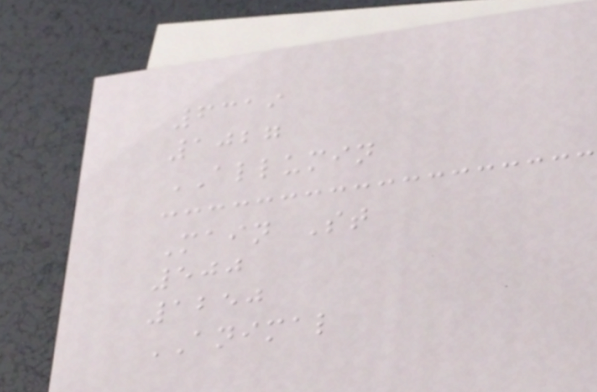6319
1027
ALLUMIN
Main St
500
1250
ANIMAL
